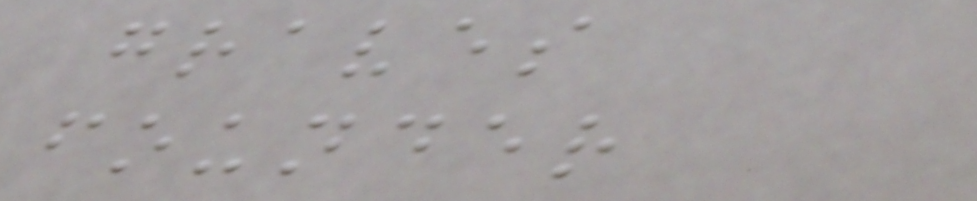graves
founder
